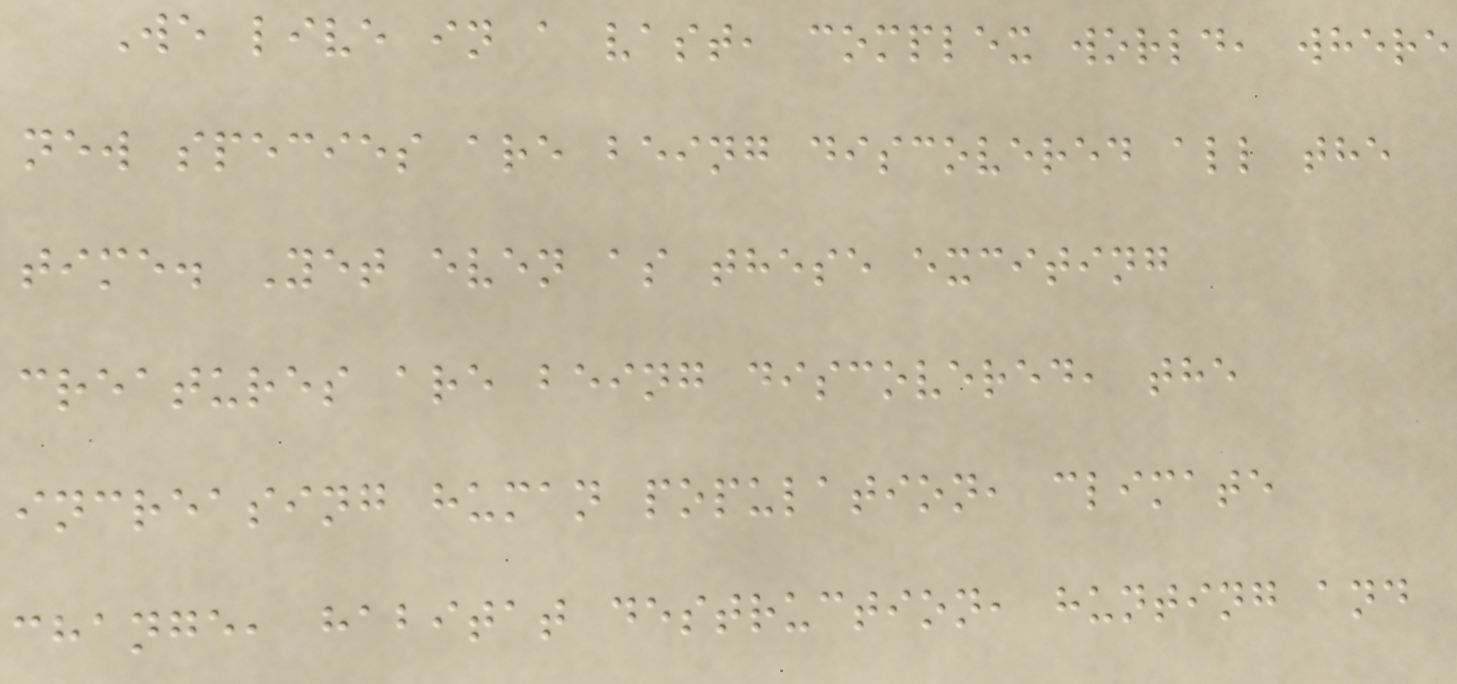We live in a vast, complex world, where
new species are being discovered all the
time. Yet even as these exciting
creatures are being discovered, the
increasing human population, climate
change, habitat destruction, hunting and
